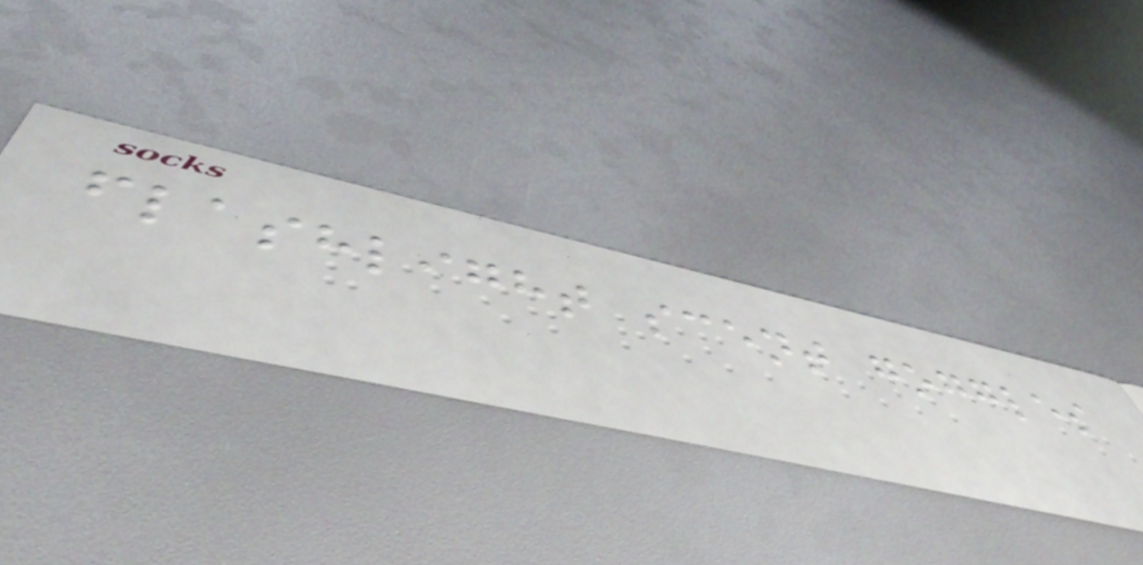flashlight scent goggles
